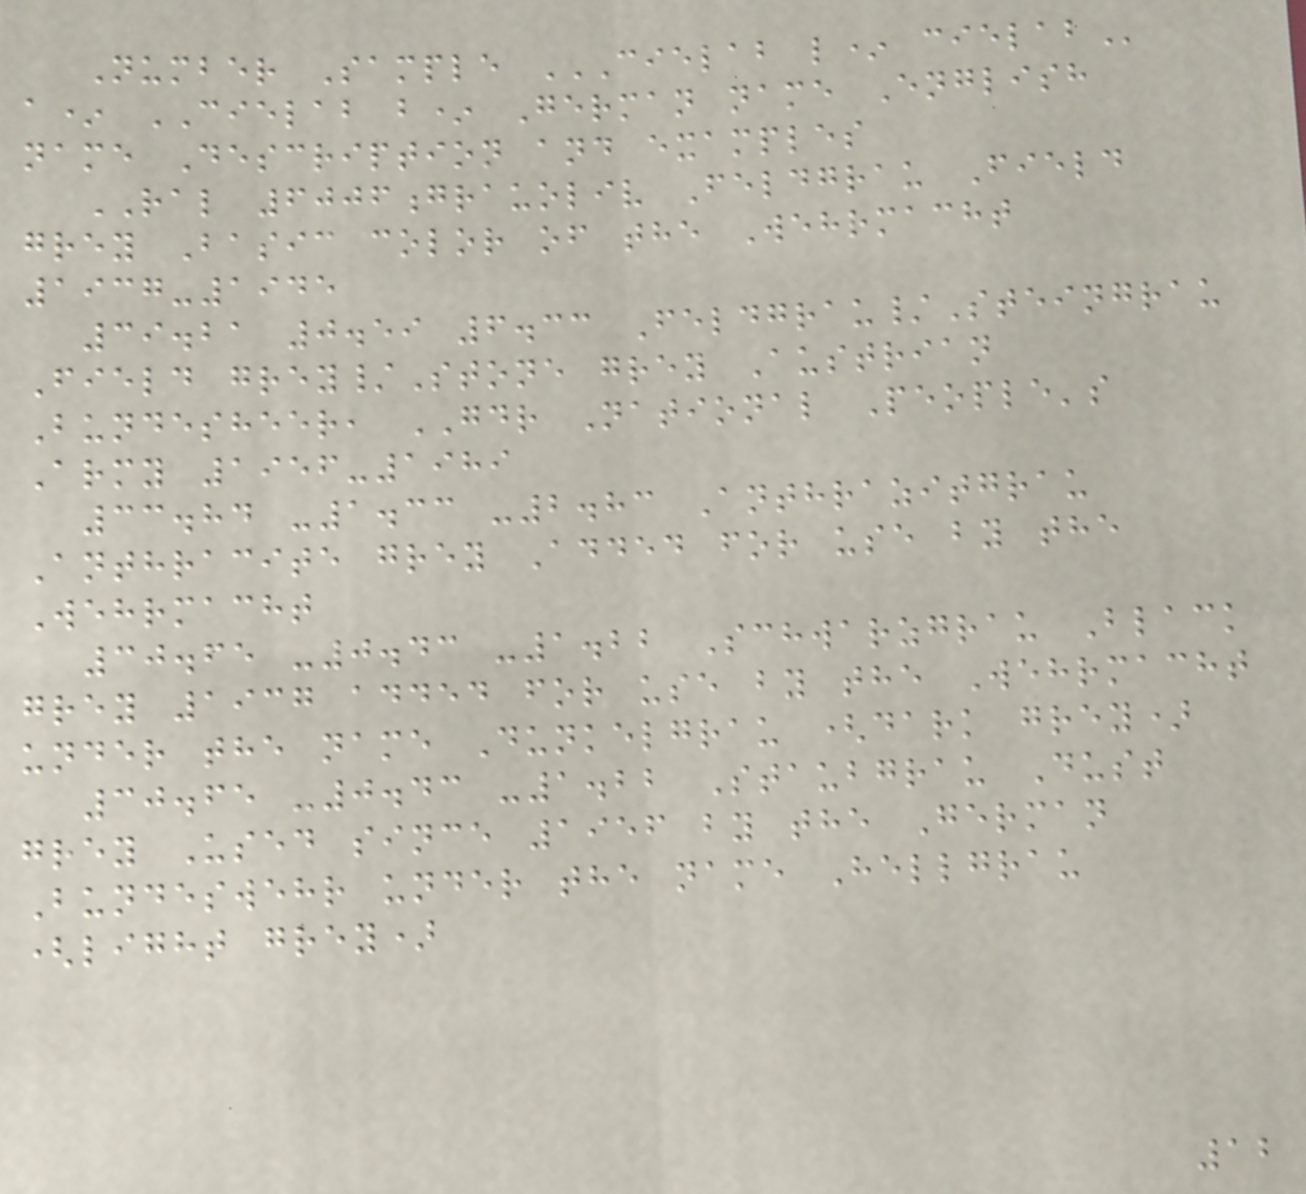Number Sample CIELAB L* CIELAB
a* CIELAB b* German name English
name Description and examples
RAL 6006grauoliv Feldgrau Field
grey Basic color of the Wehrmacht
1937-1945
39.21 0.59 6.33 Feldgrau/Steingrau
Field grey/Stone grey Austrian
Bundesheer, GDR National People's
Army 1956-1989
33.84 -1.33 -2.83 Anthrazitgrau
Anthracite grey Added for use by the
Wehrmacht
30.65 -0.43 -1.22 Schwarzgrau Black
grey 1937 added for use by the Wehrmacht
under the name Dunkelgrau (dark grey)
30.65 -0.43 -1.22 Staubgrau Dust
grey Used since 1956 by the German
Bundeswehr under the name Hellgrau
(light grey)
12
